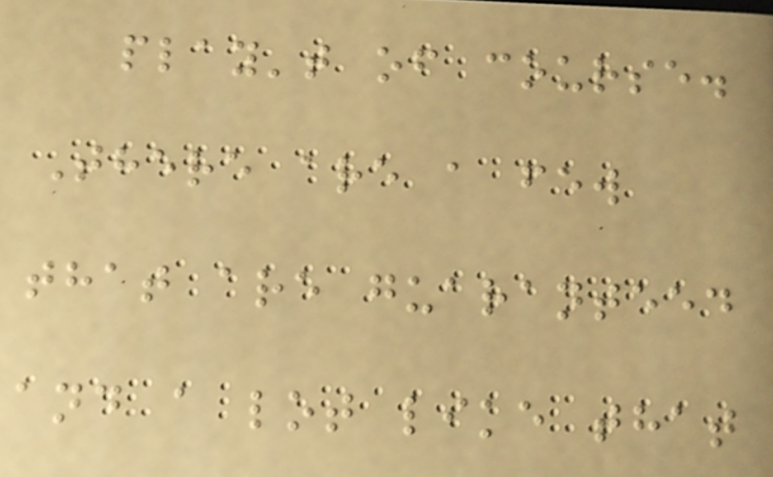play't of course.
There are a few
that are guaranteed
and a lot like that
